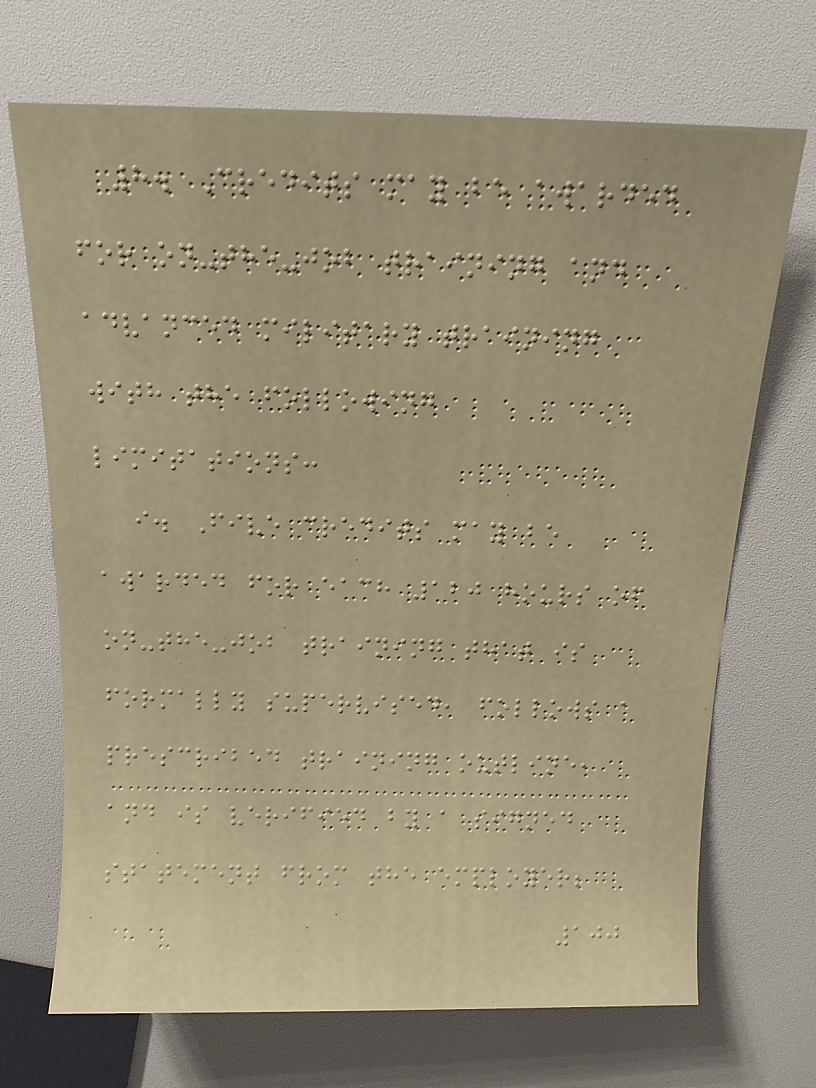8. Credits may be awarded
for on-the-job training and
advanced military training
with the following
limitations:
i. Five credits may be
awarded for each 120 hours of
on-the-job training that is
formally supervised, follows a
prescribed training outline,
and is verified by a signed
statement from the employer;
100
